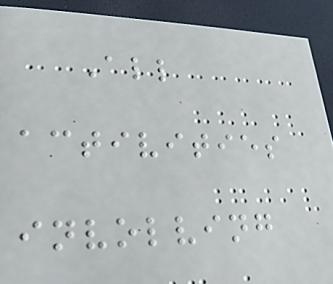All
activities
involving
